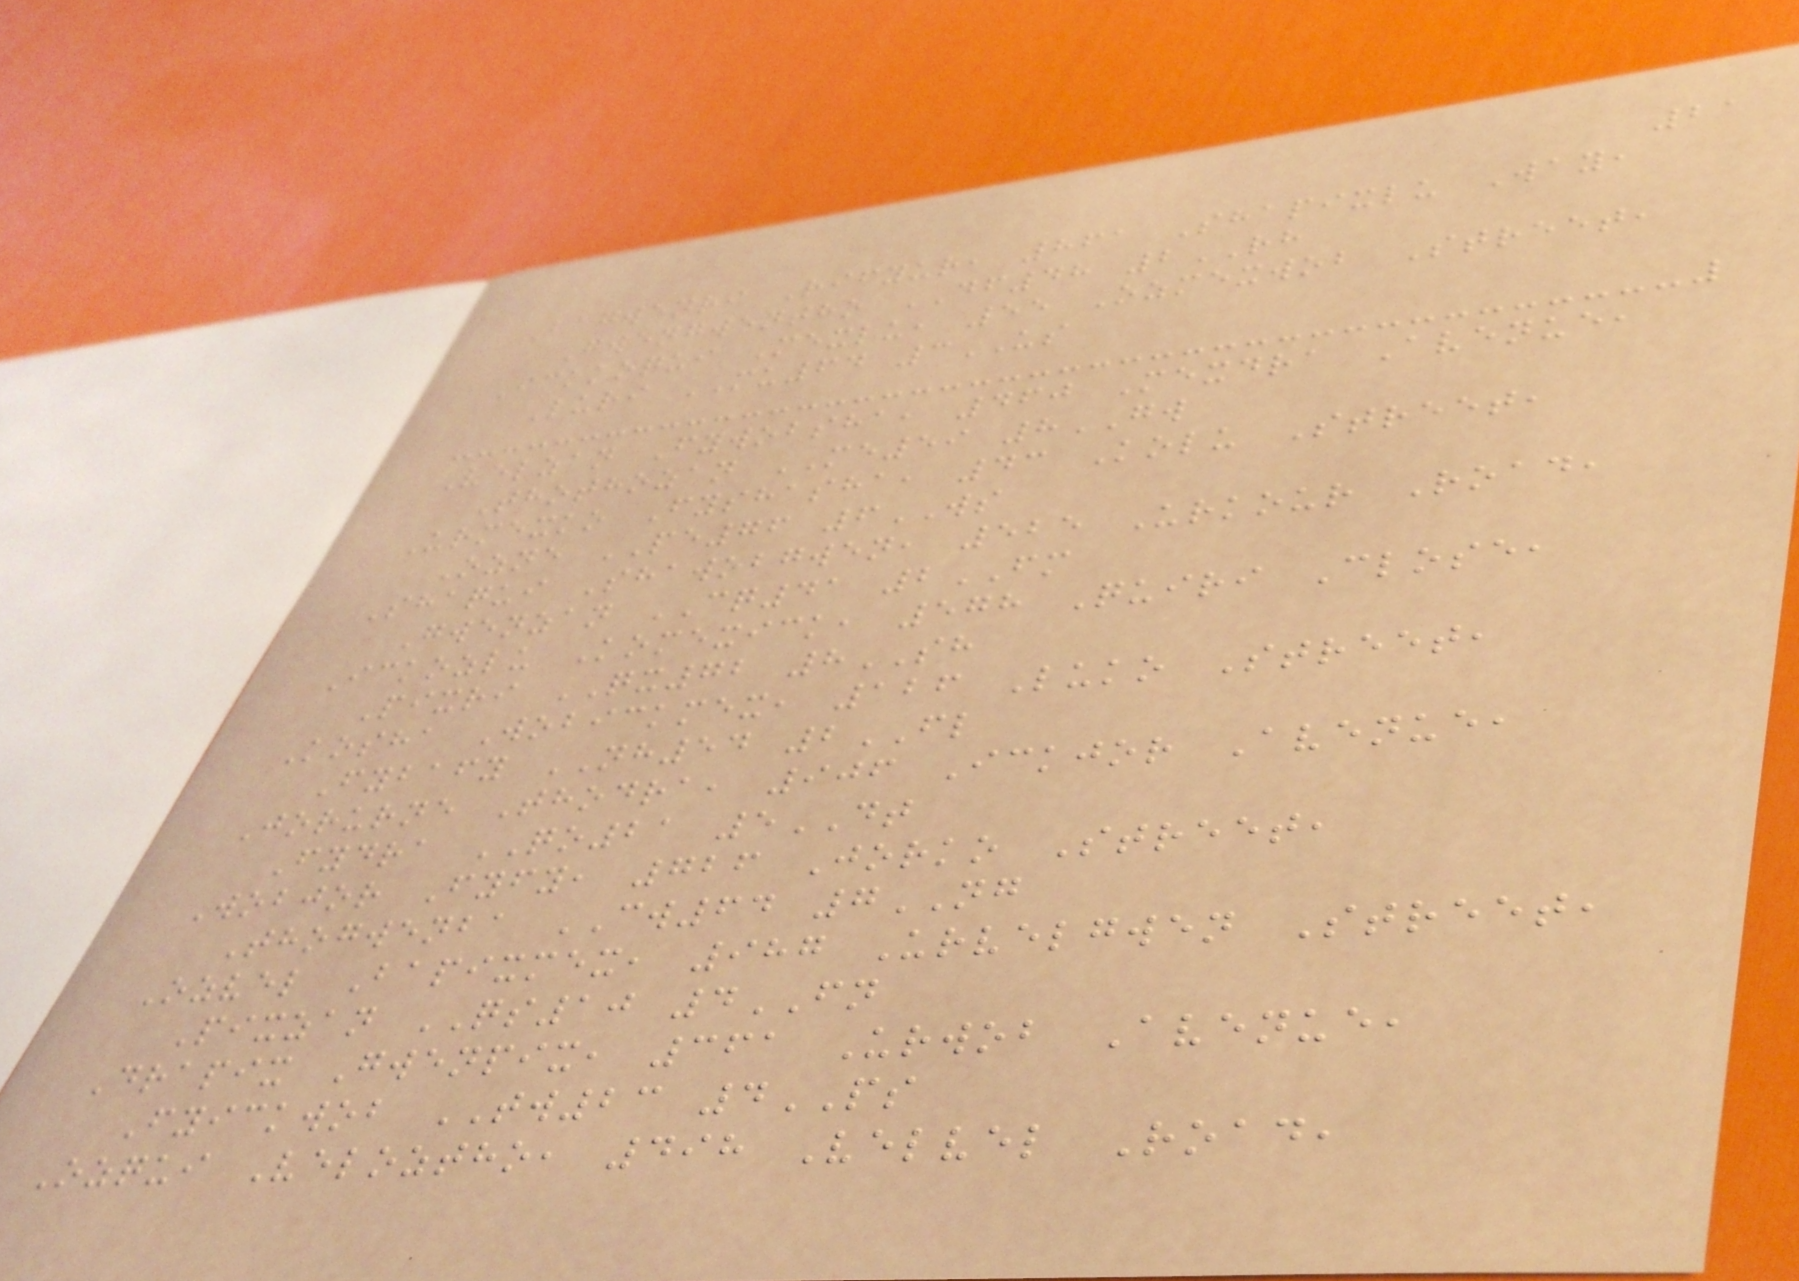21
Bagwenri Rifyur, 861 Shapixlu Way,
Gwengwentho DF48 2RH
Ickkoqui Mexlu, 55 Ozmexwob Street,
Luri MU64 3US
Velzan Fywobsha, 460 Mexdra Avenue,
Thothozan ME59 8GW
Urmexko Fyshasha, 43 Kolu Street,
Ozne PE76 6WS
Shaqui Shawobgwen, 525 Urkour Road,
Gwenzan CQ41 2FM
Ickozlu Komexick, 578 Quiri Close,
Pixri QX72 8SH
Kosha Wobickmex, 126 Luko Street,
Fybafy NH54 2FL
Jorurne Thodra, 906 Ickjor Avenue,
Fydra QO21 5DT
Wobjor Fyfy, 726 Jorko Street,
Thogwenba CW64 7NG
Ozvel Bapixmex, 987 Urvelgwen Street,
Pixzan QS10 4FN
Drapix Gwenpix, 361 Urwob Avenue,
Fyickwob TW23 4PS
Ozqui Veloztho, 498 Velvel Road,
